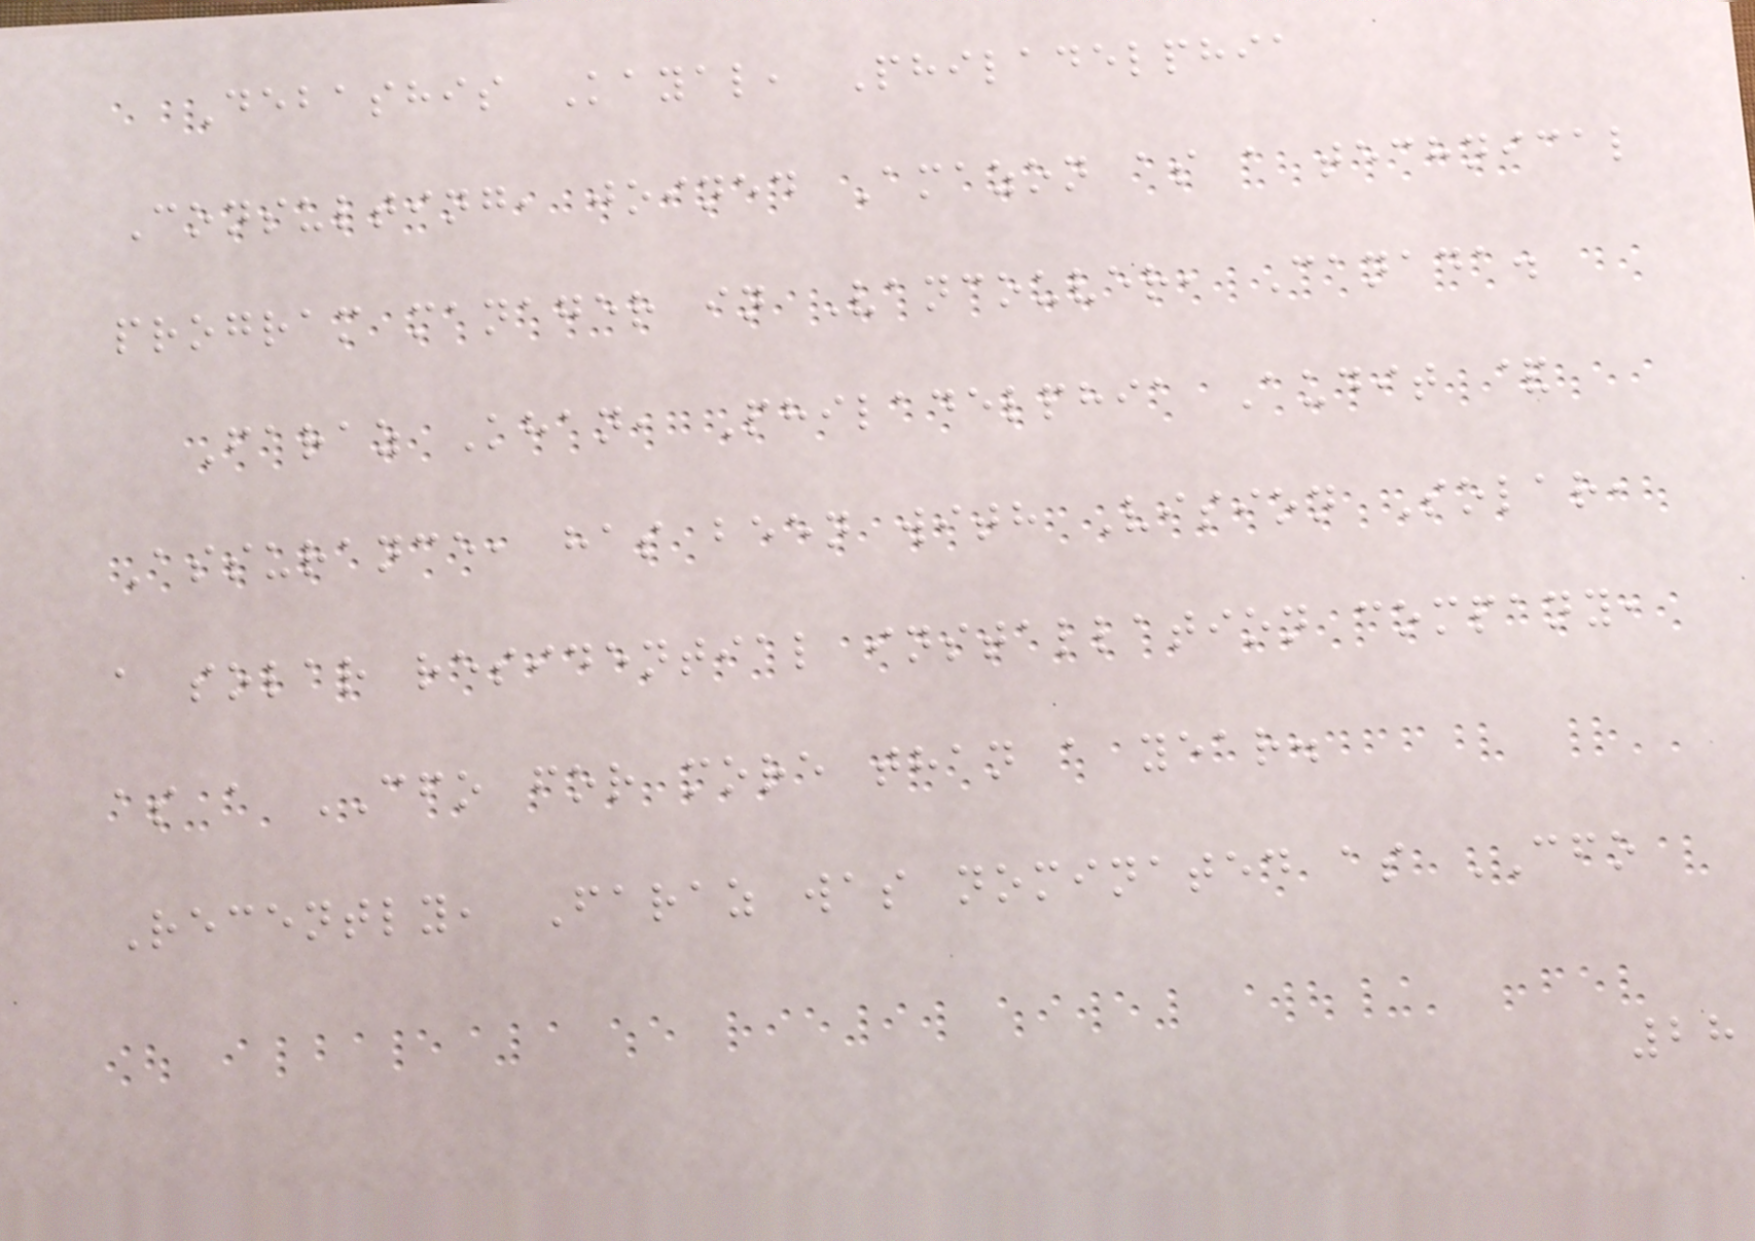Debashis Kayal, Philadelphia
Consulting, joined Amazon as a technical
program manager in Vancouver, Canada.
Faraz Khan, Philadelphia Audit &
Assurance, has been with Vision Solar,
a solar residential installation company,
as a CFO for more than a year.
Recently, Faraz was nominated as CFO
28
